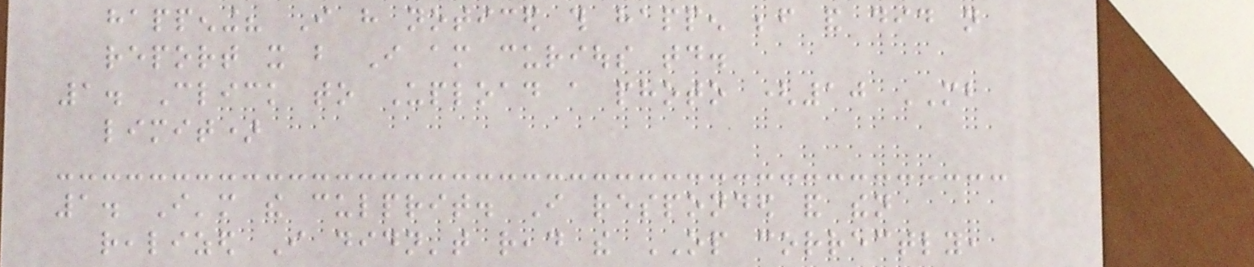happening? I have noticed this happen before and did not
report it but I am curious today.
1. Click to Upload a photo (10 MB
limit)
1. I'm the culprit. I responded and then
realized I didn't read the OP correctly,
